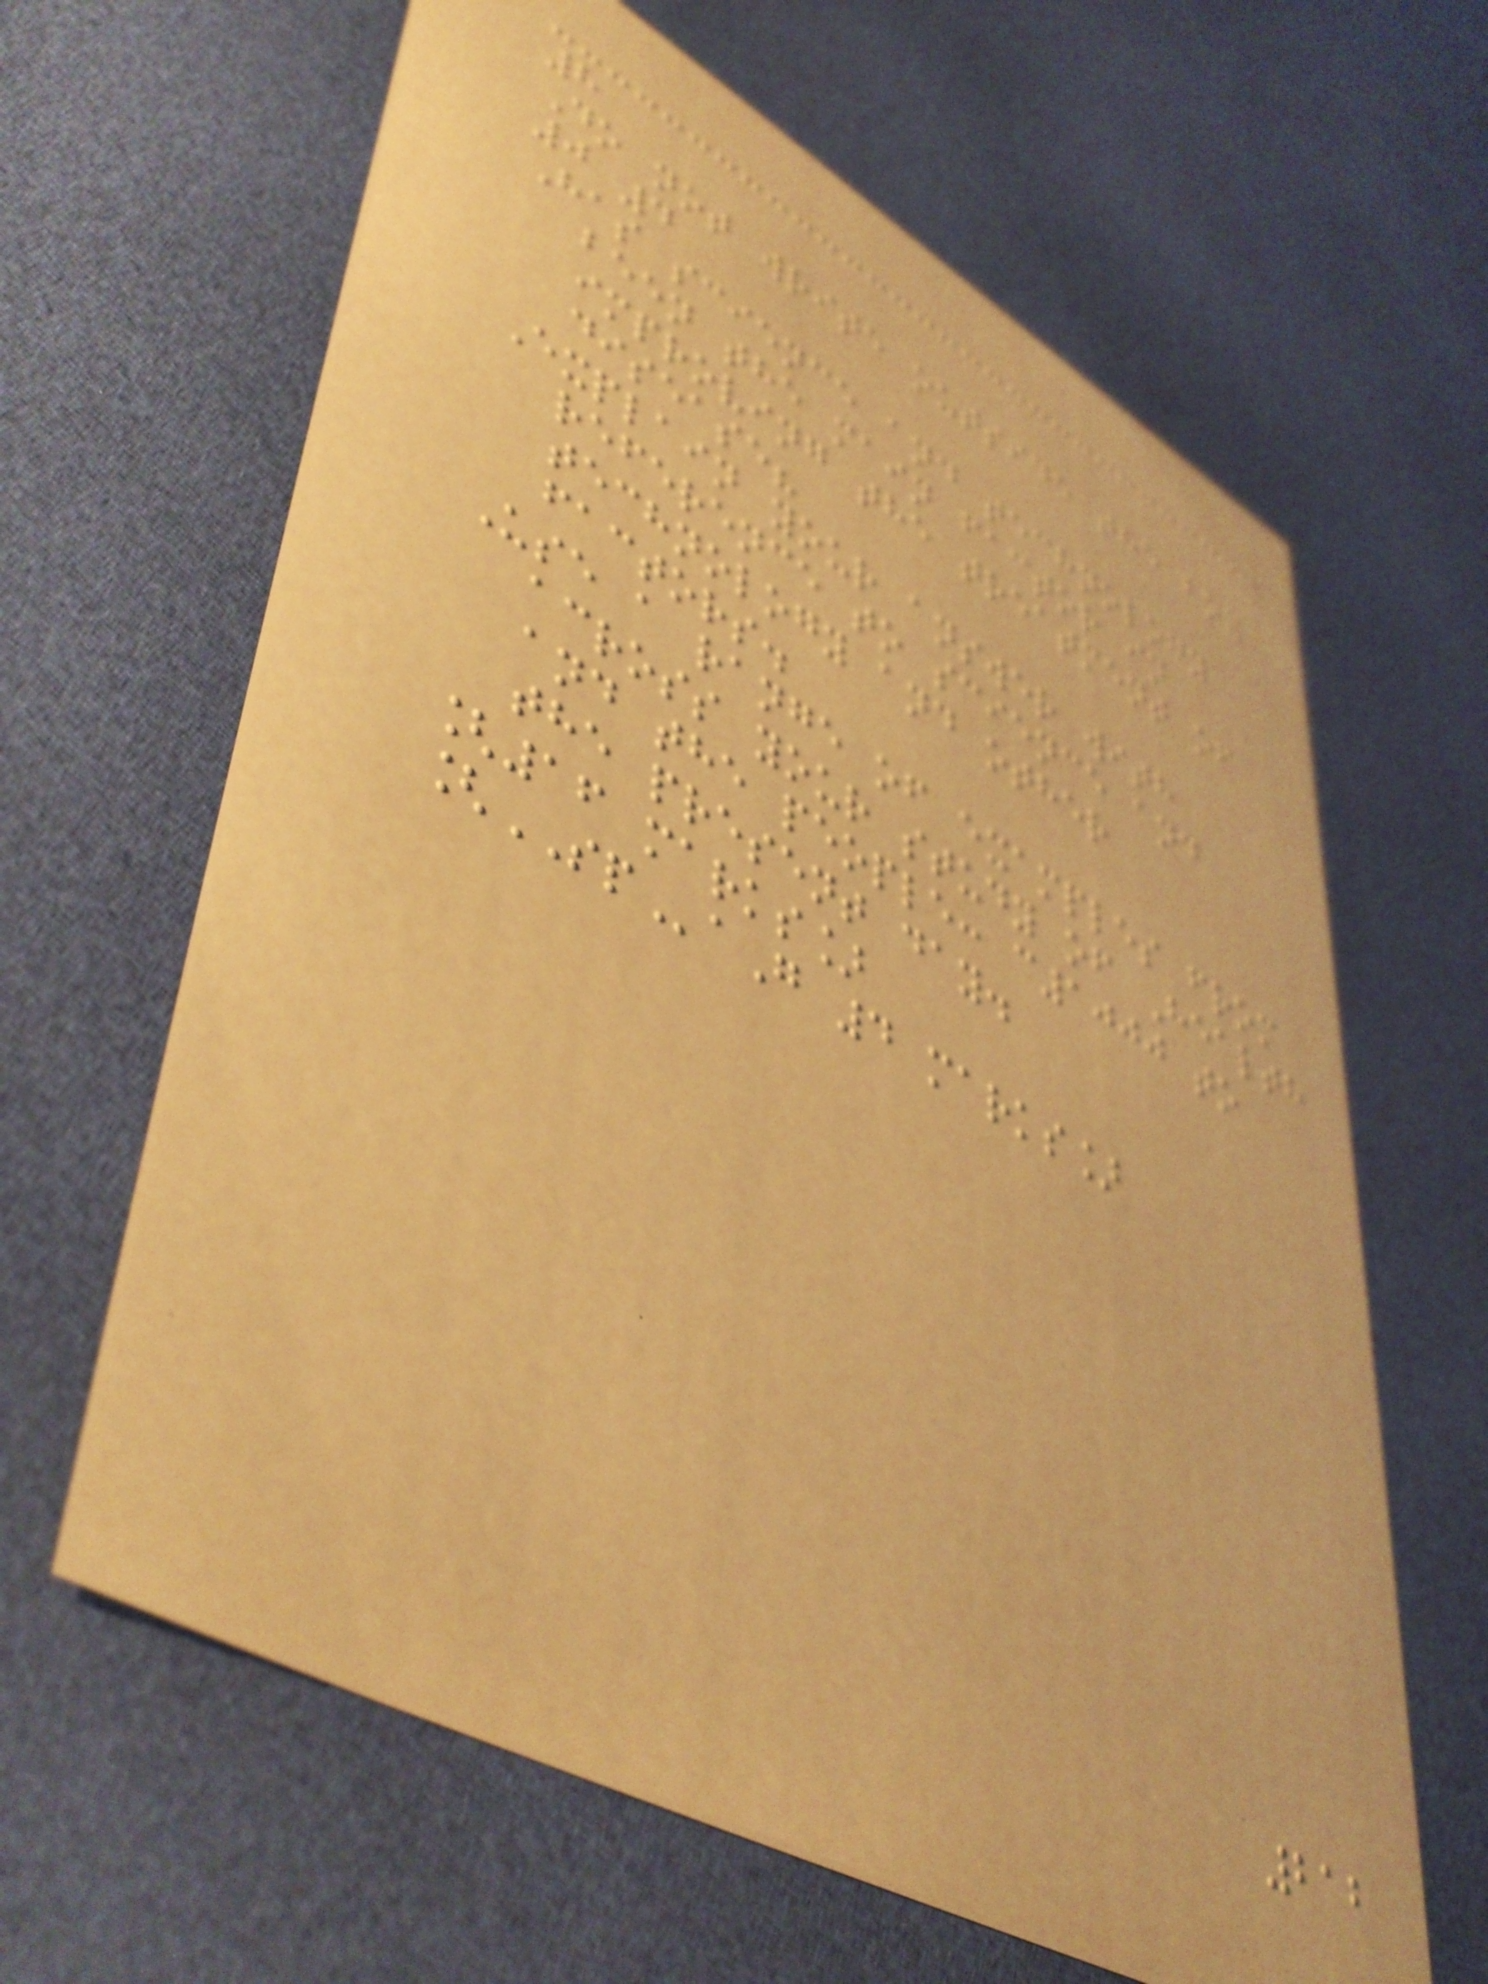8
Do not write outside the box
0 4
Has science and technology
been the main factor in
improving the treatment of
disease?
Explain your answer with
reference to science and
technology and other
factors.
Use a range of examples from
across your study of Health
and the people: c1000 to
the present day.
[16 marks]
[SPaG 4 marks]
212
